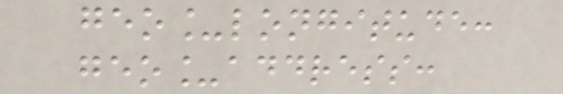geo_longitude:
geo_address:
